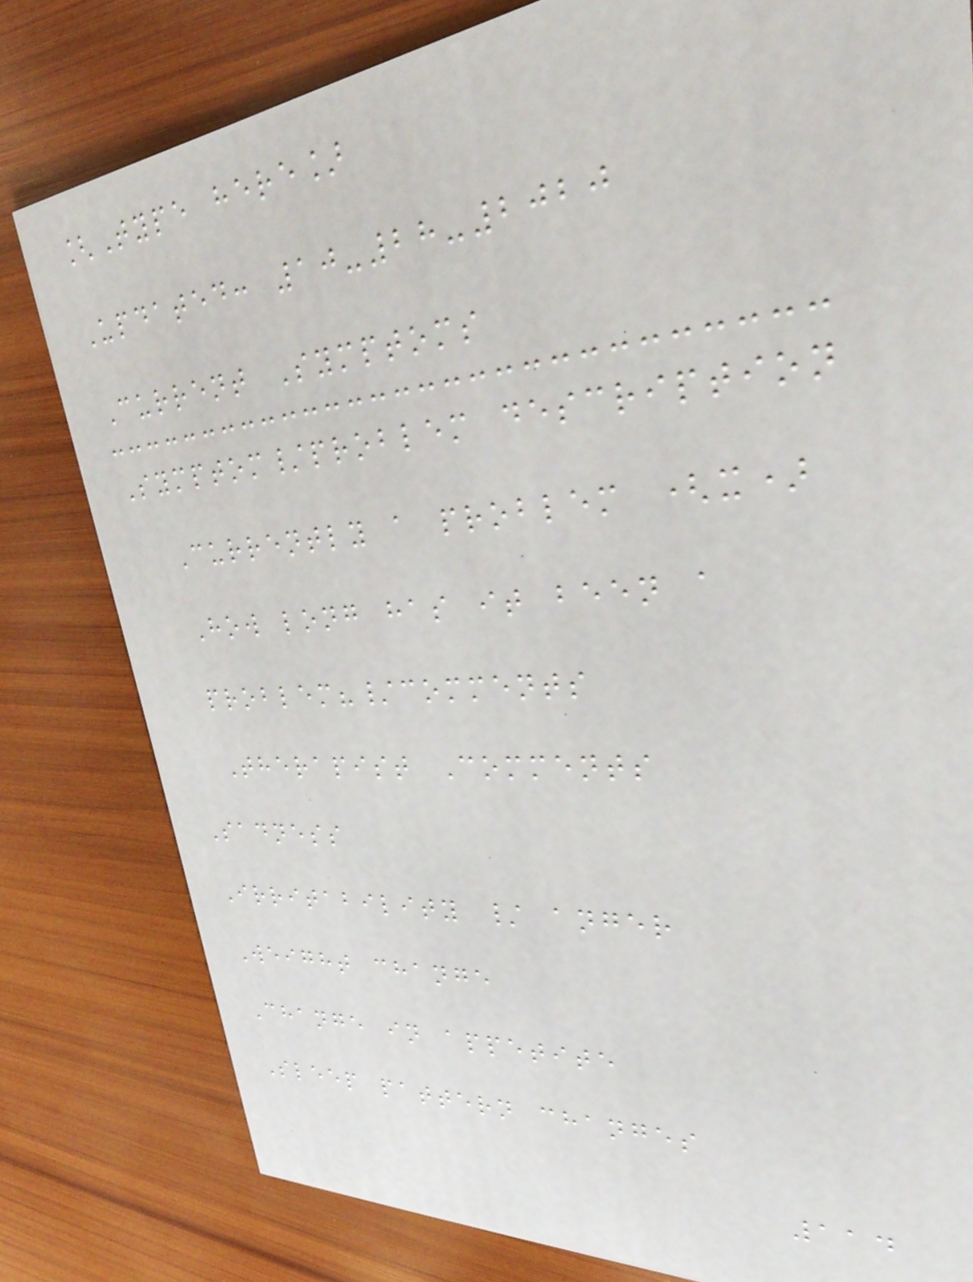[Type here]
Updated: 10-28-2020
Current Symptoms
Symptom/problem description
Currently a problem (x)
How long has it been a
problem?/comments
Therapist Comments
Sadness
Irritability / anger
Weight change
Change in appetite
Sleep pattern changes
114
